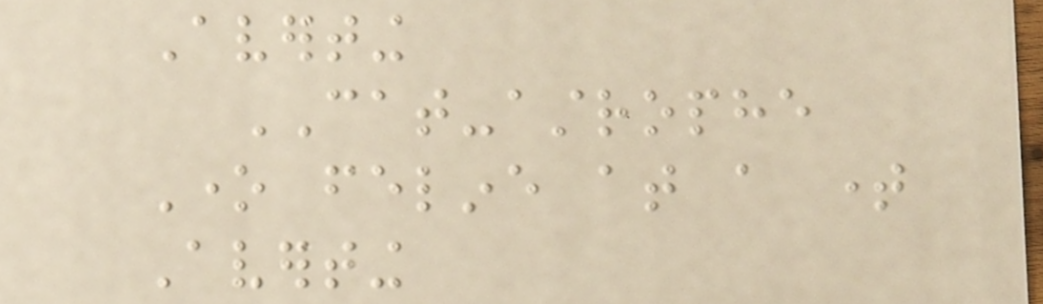Averting
CAT-astrophe
One feline at a time
Averting
